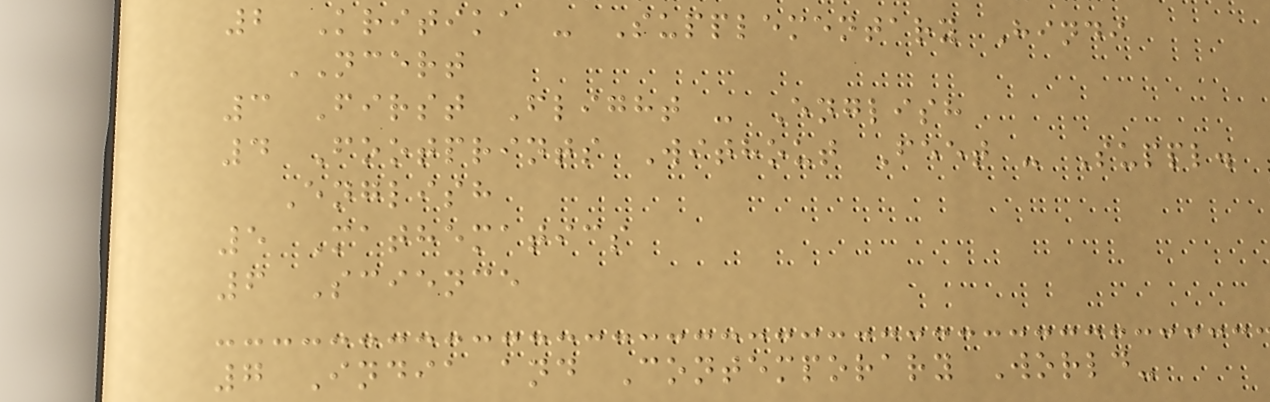2 Kritika - Supplementary Hindi
NCERT
3 First Flight - English
4 Footprints Without Feet - Suppl.
English
5 Mathematics
6 Science
7 India and Contemporary World-
